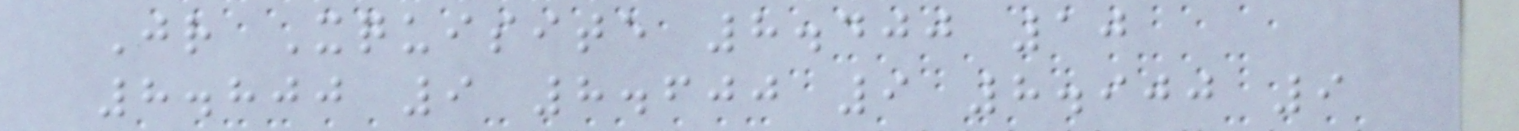Jr Xquisite 8.400 10
8.800 9 8.600 9 8.900 9
